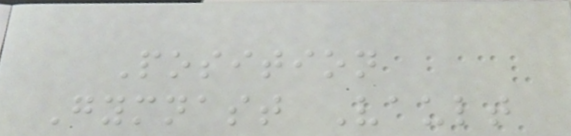Position
Gymnast Vault
